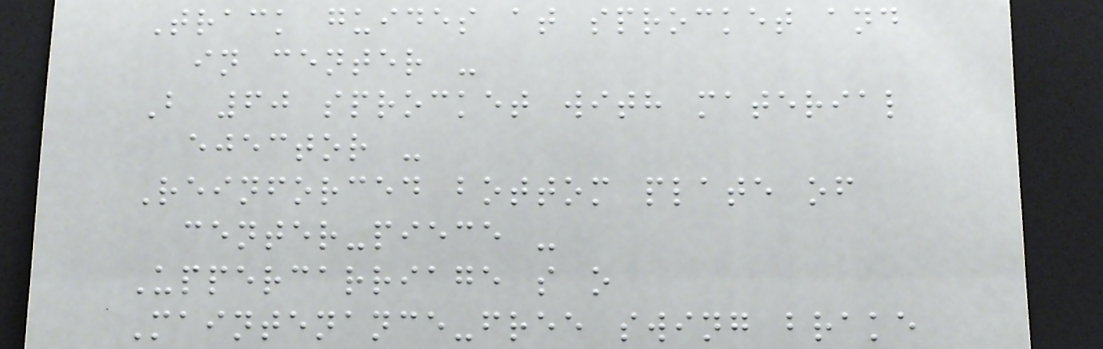Track guides at sprocket and
in center -
B 60 sprocket with material
ejector -
Reinforced bottom plate of
center-piece -
Uppercarriage s o
Maintenance-free swing brake
